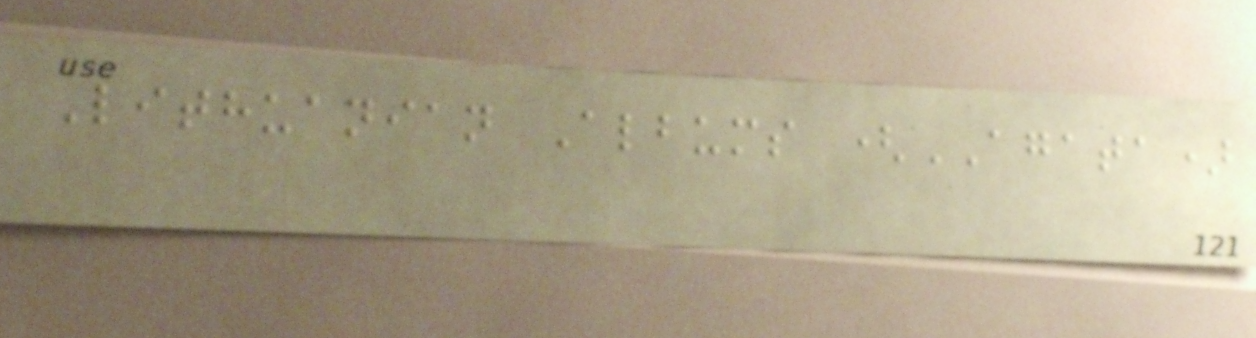Lithuanian Albums (AGATA)
